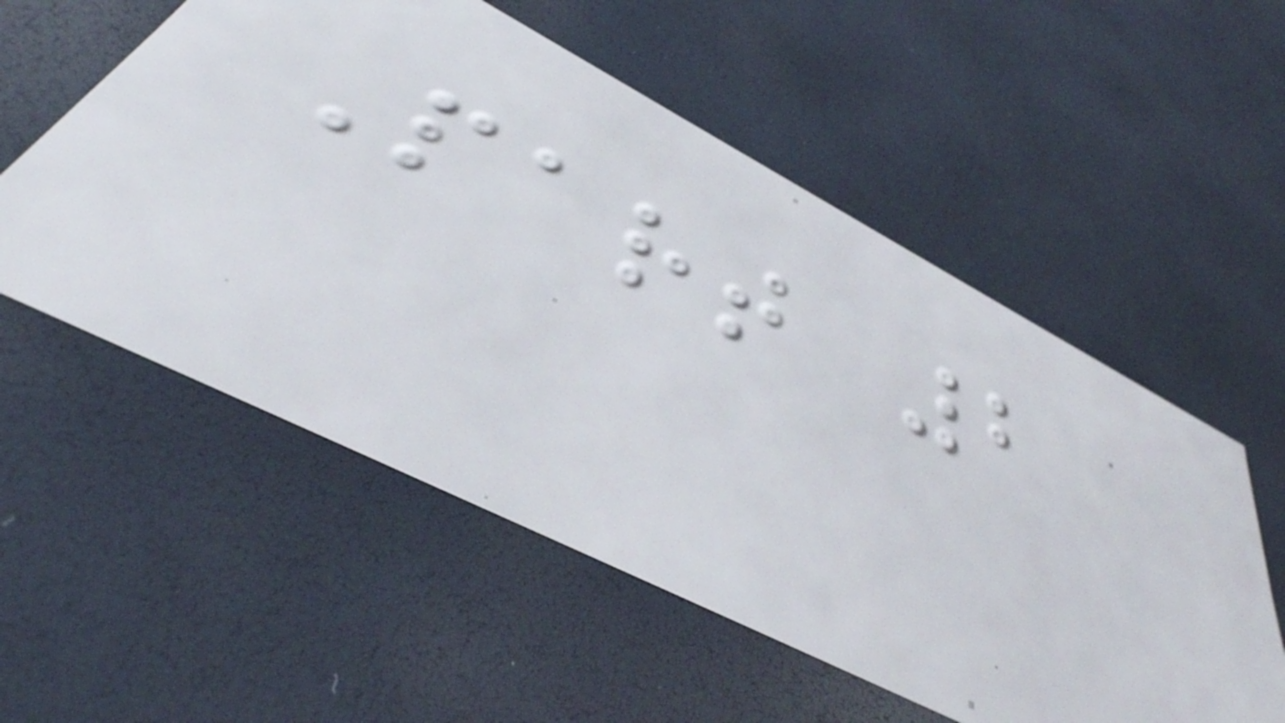Part 2
